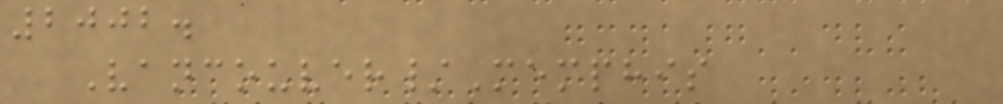2002.
Vancouver/Memphis
